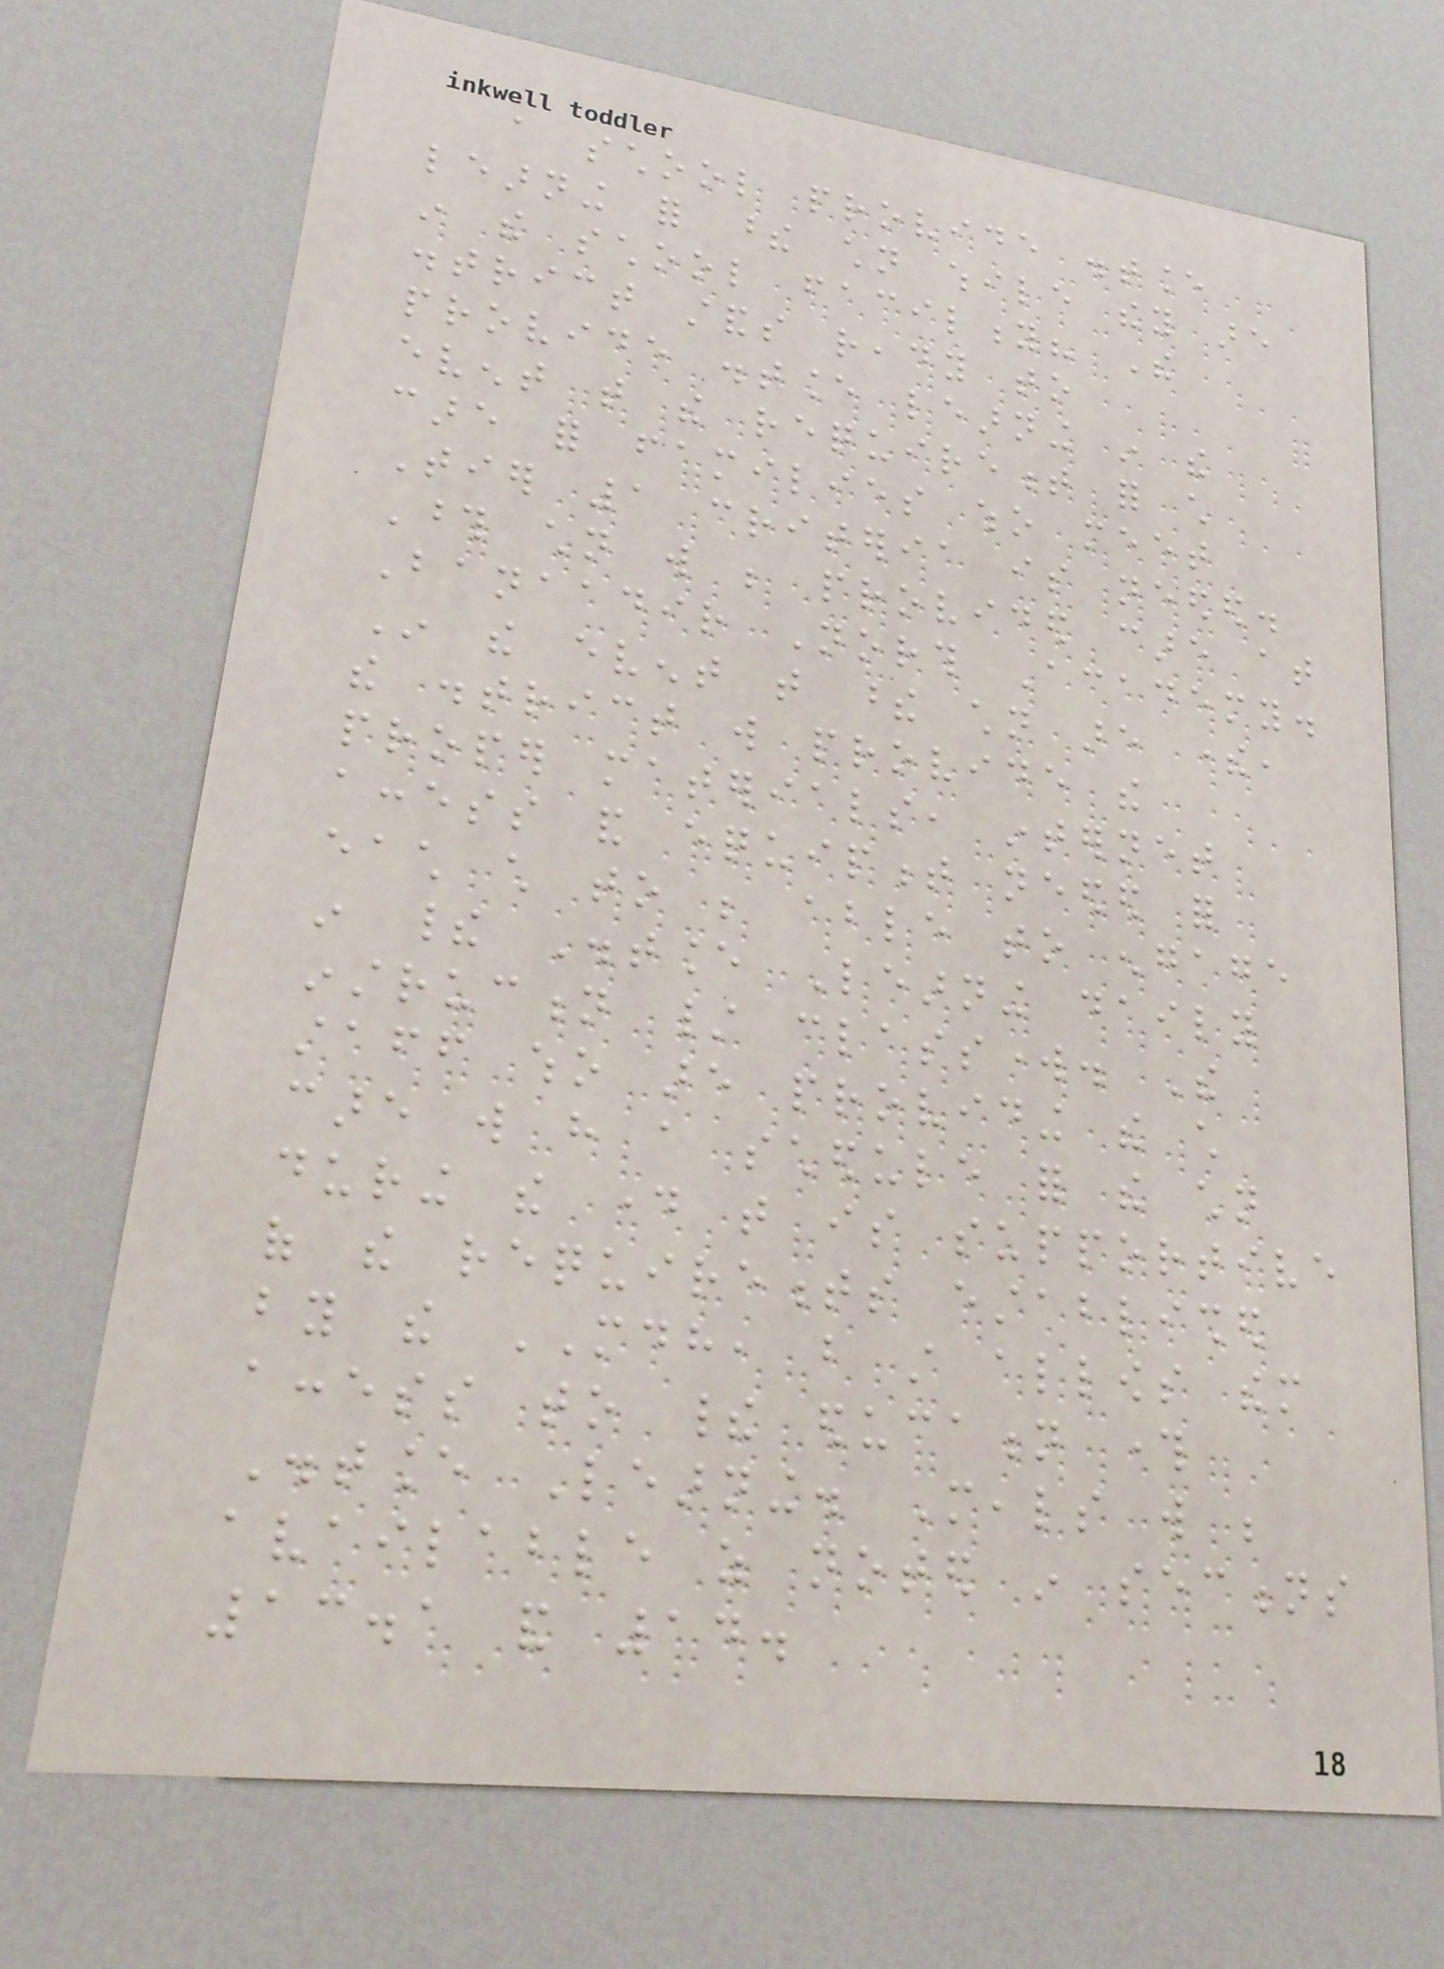a school provide distance
learning for these children while they are
in the school facility? The
district stands ready to
provide distance learning in the
event that the requirement for child
care for families who meet
Tier 1 criteria is needed.
Those children will be provided care at
Banaadir North Academy.
In the event that these children are there,
the district will provide the
proper materials, internet
access and equipment needed for
each child to be able to engage
in their Distance Learning daily
instruction / classwork. The
staff who are providing the child
care will have a schedule for the children
during the day that is supportive
of the requirements established
by the MDH, but still allows them
access to their education through
Distance Learning. Meals will be
available as noted in sections
13.1 and 14.
